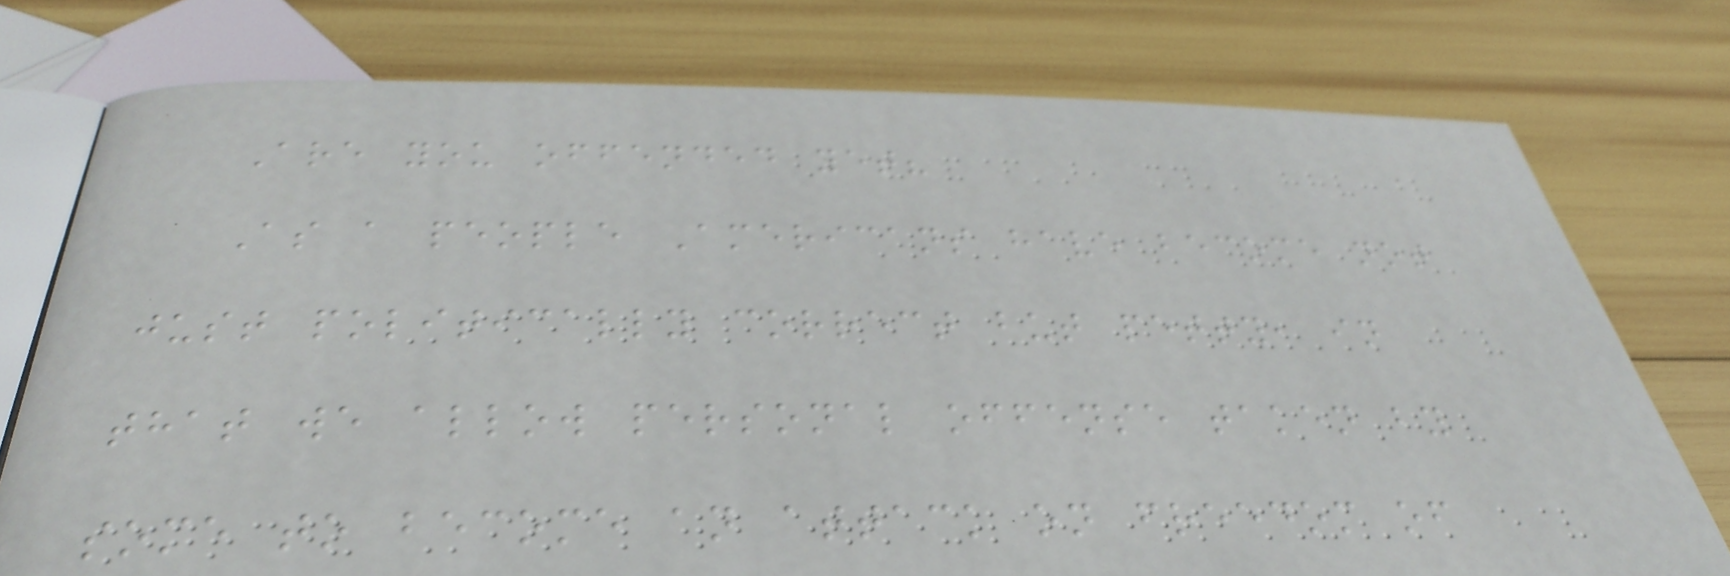Are you offended yet?
As a people Americans have become not
just politically correct but petty, in
that we allow personal offense taken by
some to become an attack on freedom of
